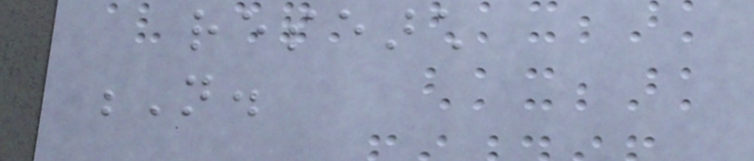research
N.
